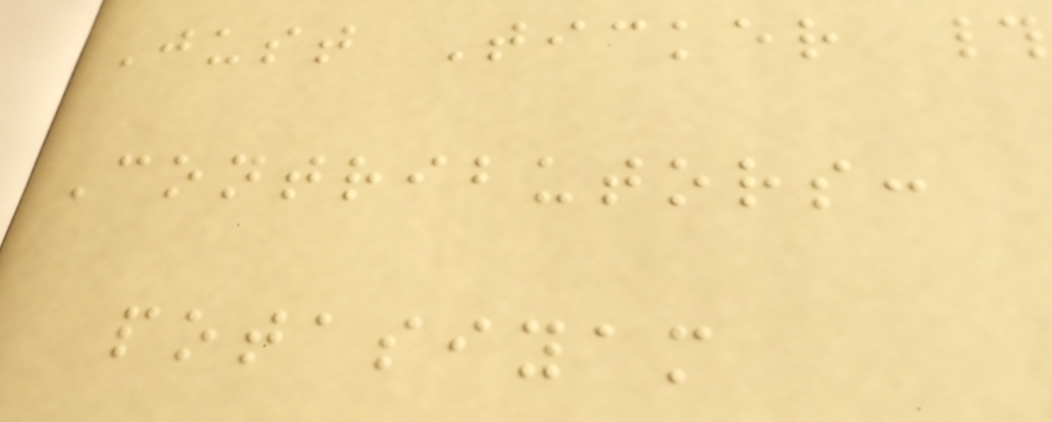Just Ticker #
Contributors:
potasiyam
